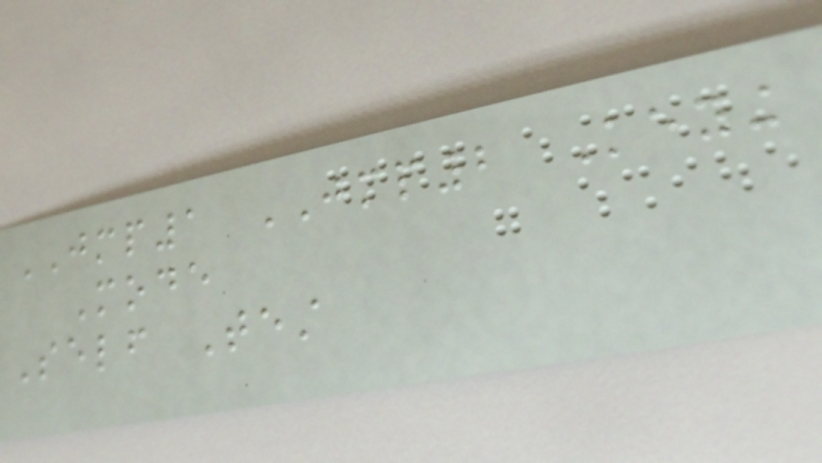JMP1 JMP2 Keying
Mode
Self Test
